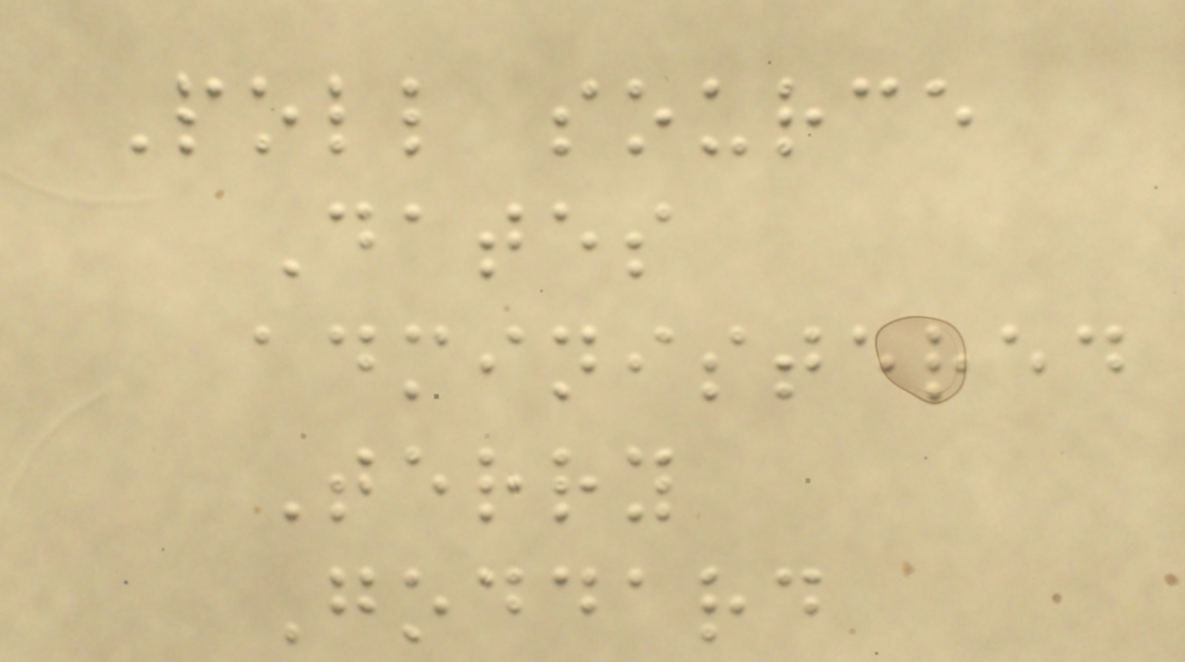Poll source
Dates
administered
Terry
Goddard
